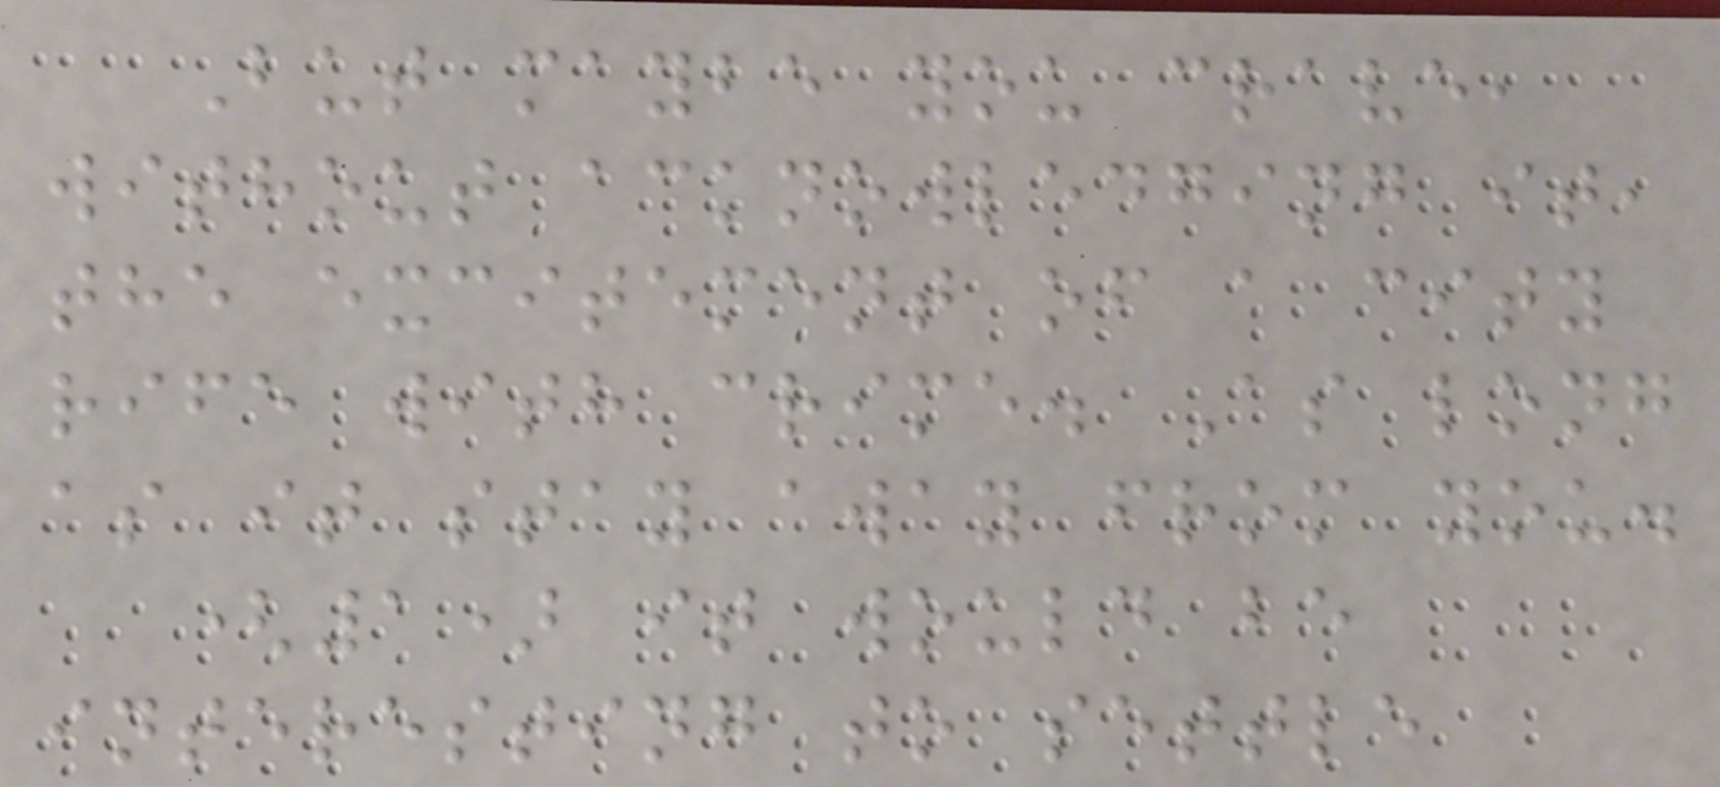But maybe you crave,
without acknowledging it,
the excitement of a city
rife with crime. As long
as it stay away from you.
(1) it would be
interesting to settle
